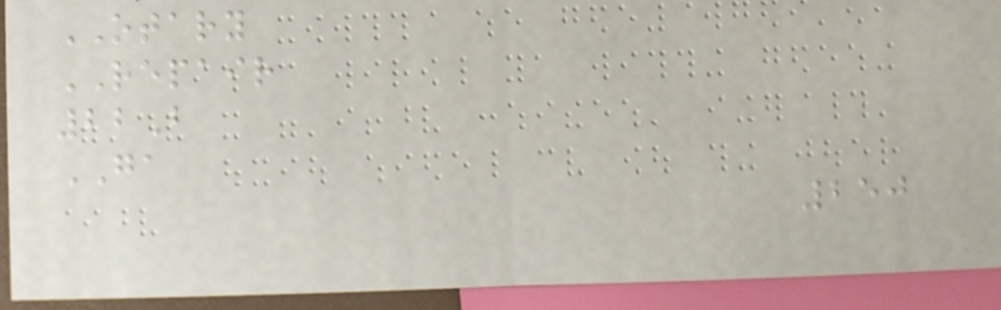OTARY
REPAIR
22B
GA
250
